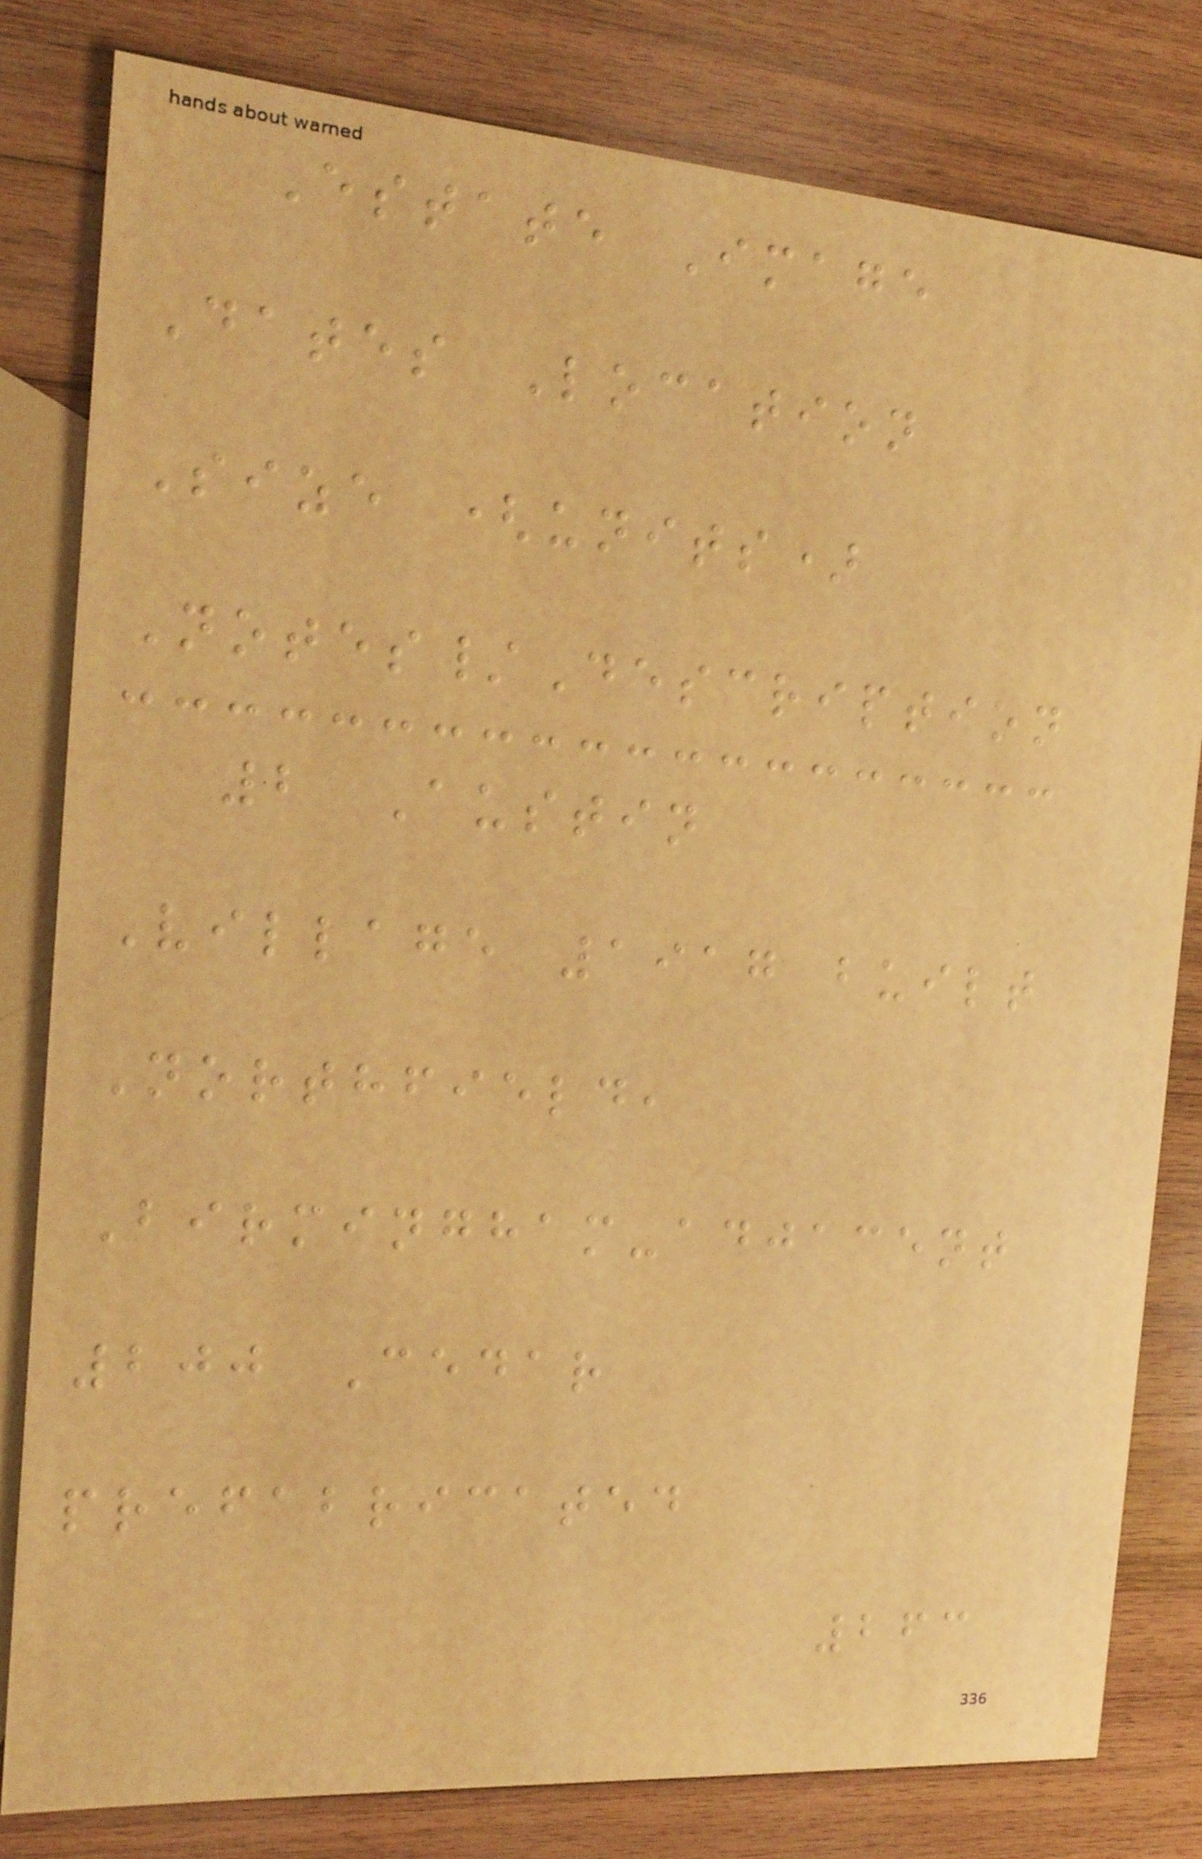Estate Image
Dates Location
Size (units)
Notes/Description
2 Austin
Village 1917 built
Northfield,
Birmingham-adjacent
200 Cedar
prefabricated
263
